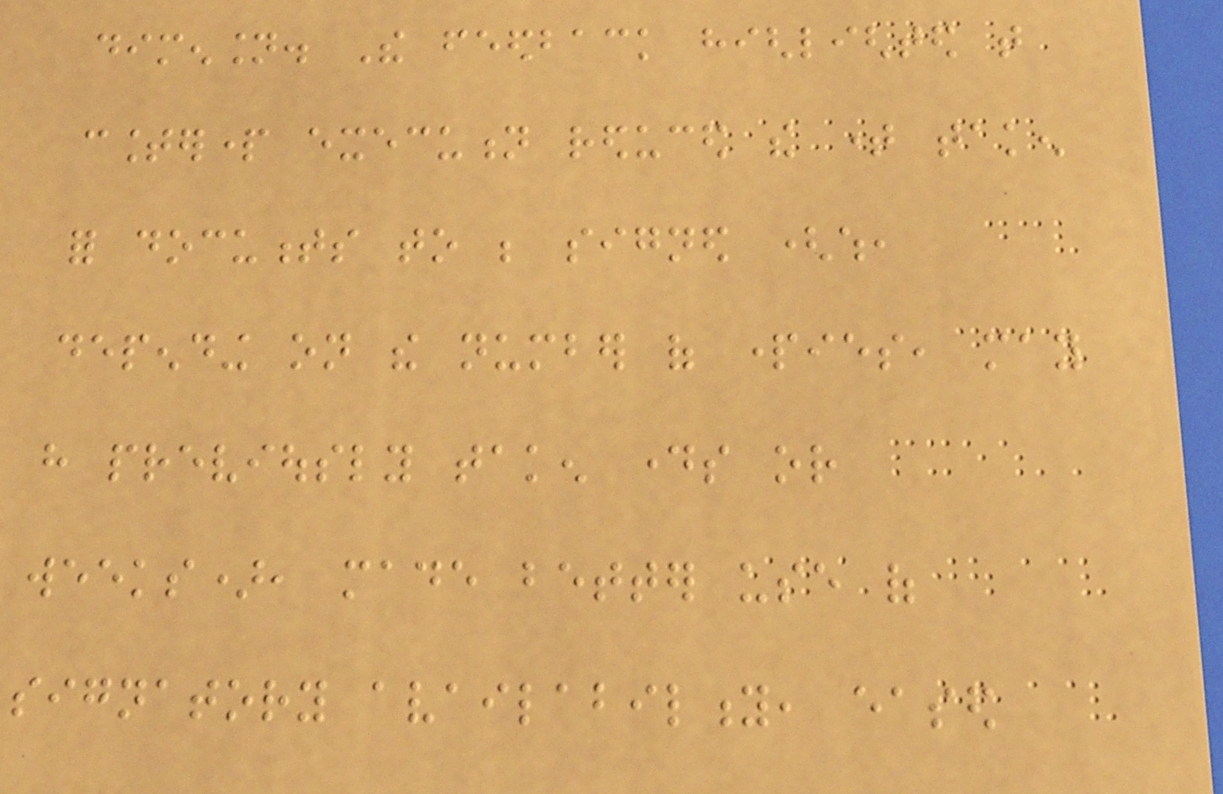dimension. The feedback highlighted that
counterpart execution reduced the time taken
for documents to be signed (which,
depending on the number of parties, may
have previously taken days or
weeks), made better use of
signatory availability, eased
